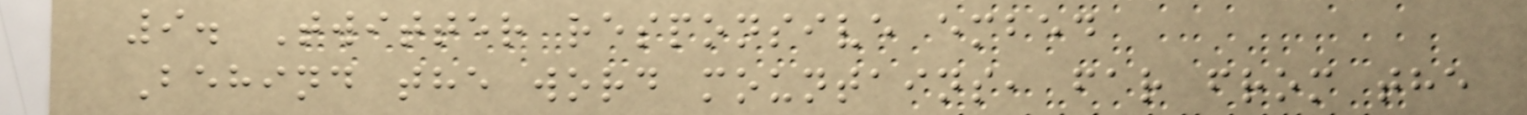9. Twitter responsive embed
Behind the word mountains, far from the
